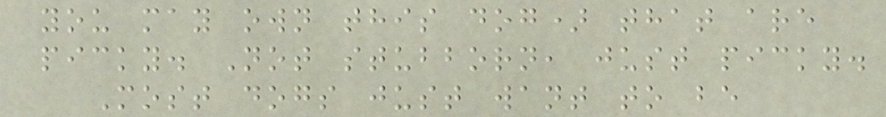you may own this dog) that are
picky. Not stubborn, just picky.
Most dogs just want to be
